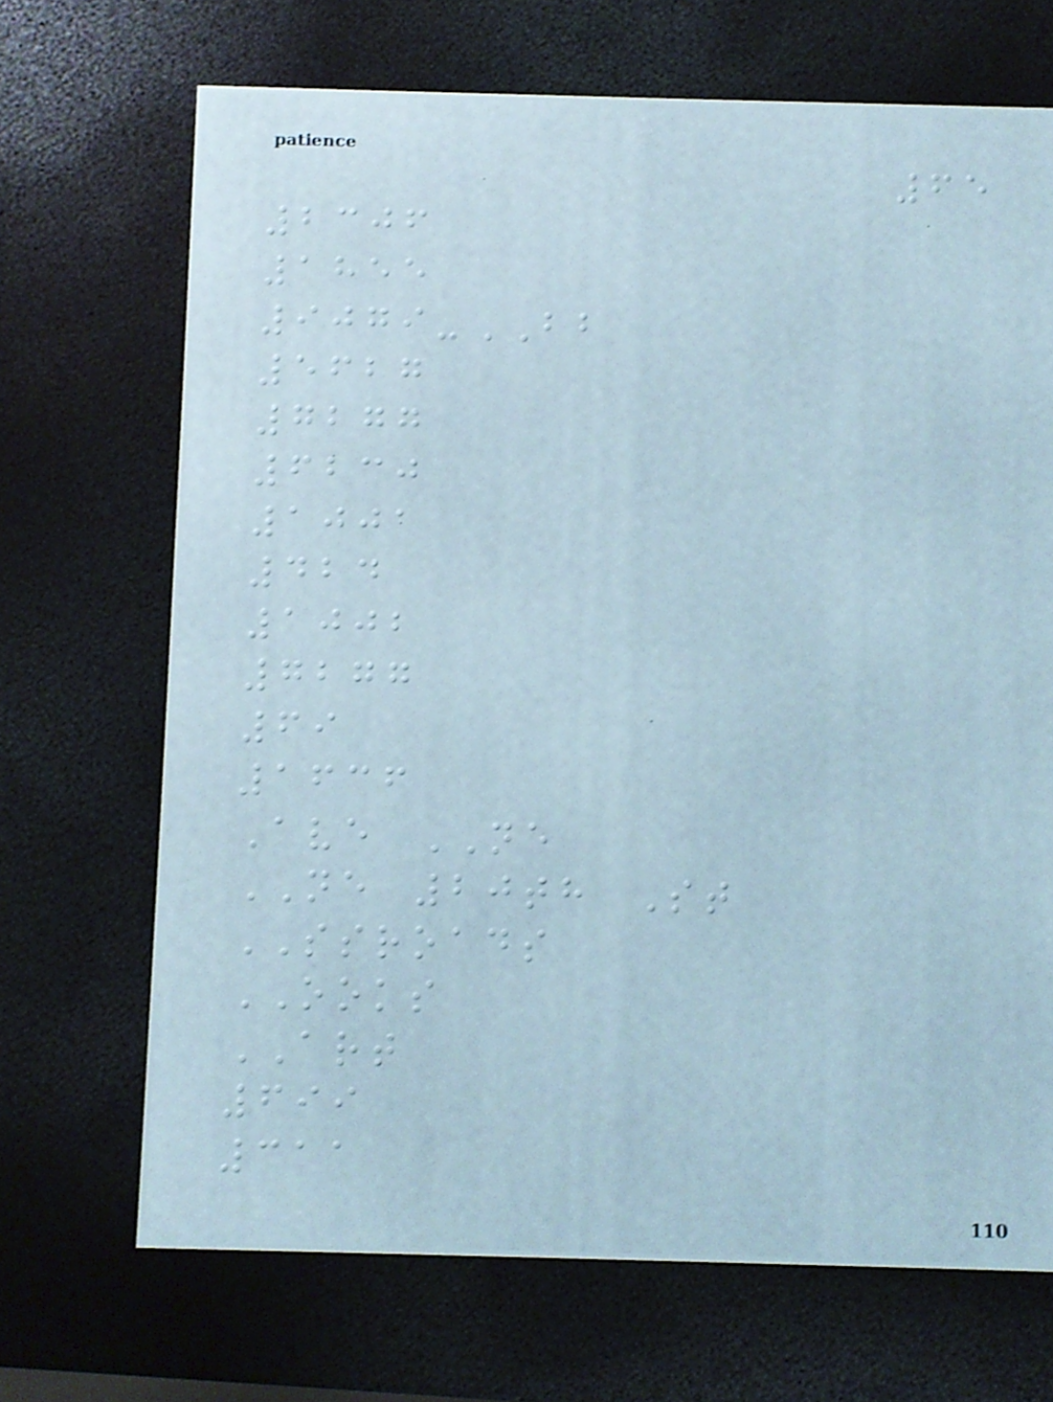65
2306
1855
9079-BB
5627
7277
6230
1001
424
1002
7277
69
1636
Ave NE
NE 20th St
SSROADS
OOKS
ART
699
311
